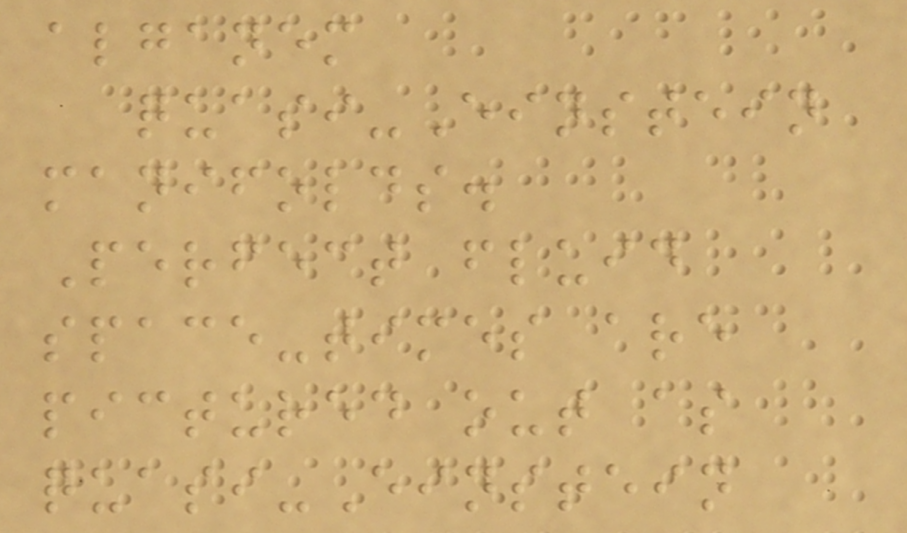alganem
quasi-Einstein
manifolds.
Perfect fluid
space-times are
pictured out as
quasi-Einstein
